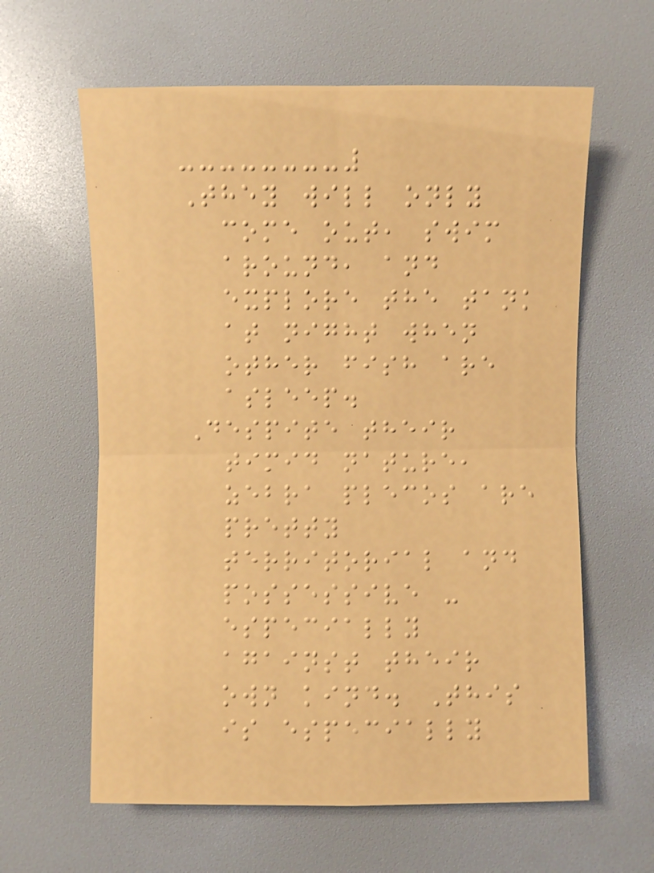They will only
come out, swim
around, and
explore the tank
at night when
other fish are
asleep.
Despite their
timid nature,
zebra plecos are
pretty
territorial and
possessive -
especially
against their
own kind. This
is especially
